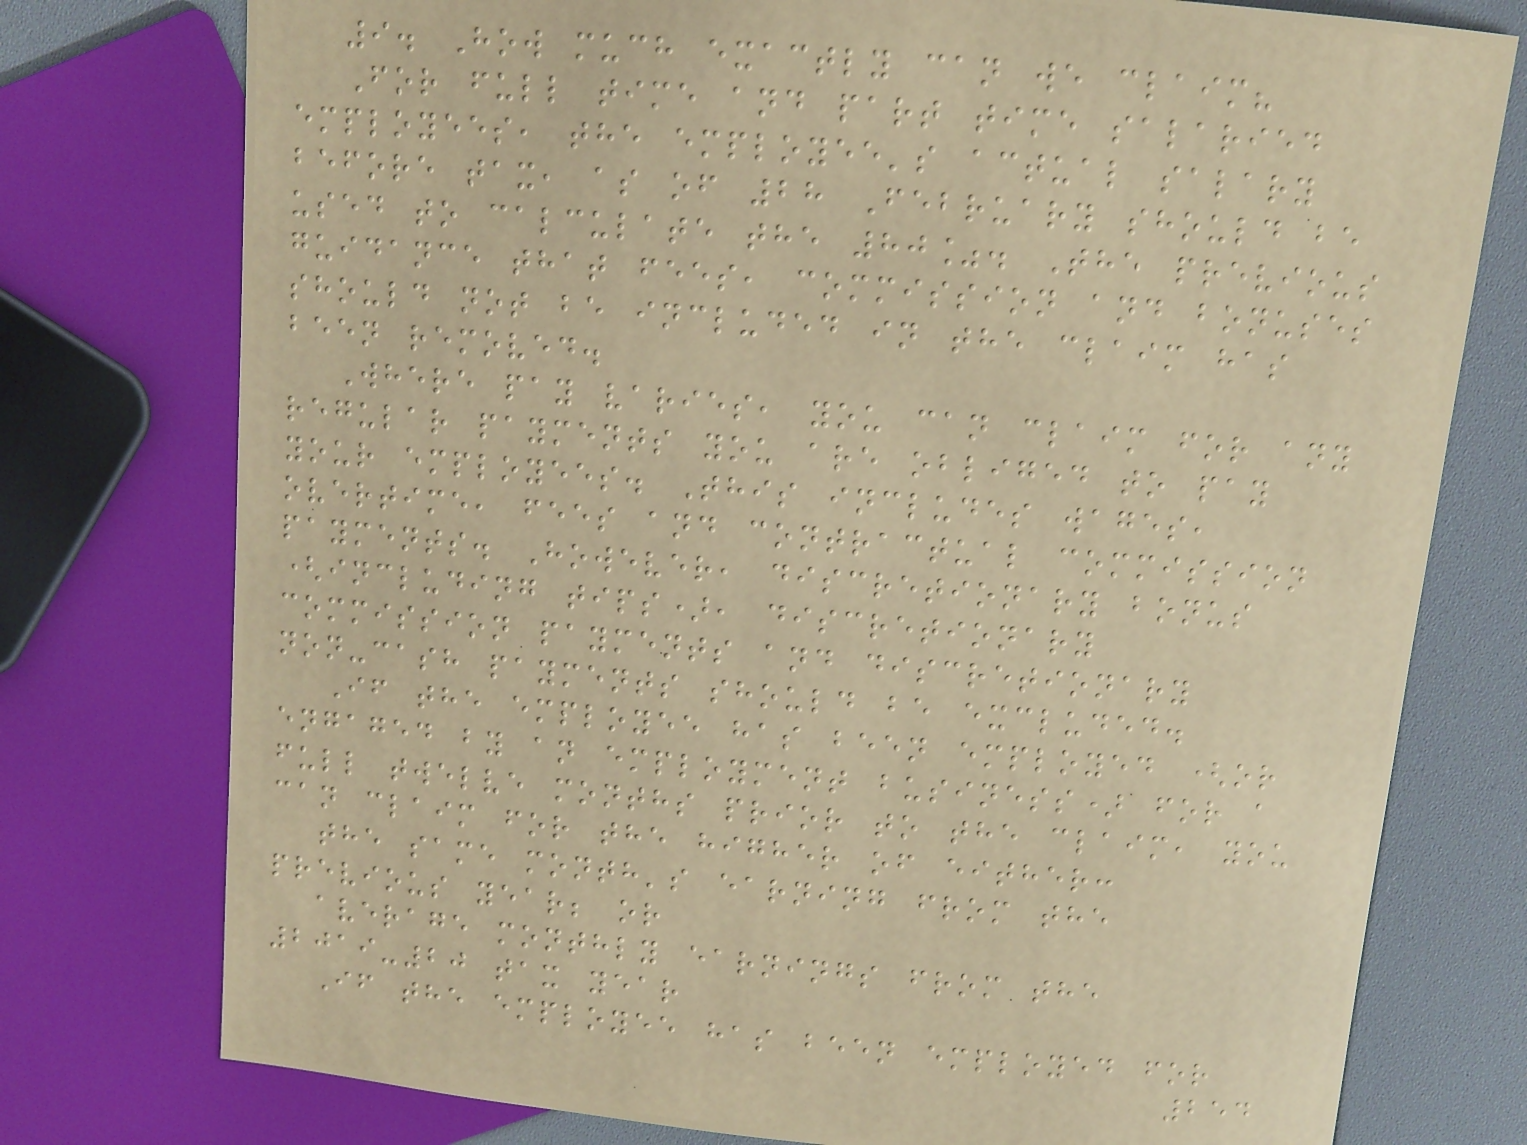9. How much exactly can we claim?
For full time and part time salaried
employees, the employee's actual salary
before tax, as of 28 February should be
used to calculate the 80%. The previous
guidance that fees, commission and bonuses
should not be included in the claim has
been removed.
Where pay varies, you can claim for any
regular payments you are obliged to pay
your employees. This includes wages,
overtime, fees and contractual commission
payments. However, discretionary bonus
(including tips), discretionary
commission payments and discretionary
non-cash payments should be excluded.
If the employee has been employed (or
engaged by an employment business) for a
full twelve months prior to the claim, you
can claim for the higher of either:
the same month's earning from the
previous year; or
average monthly earnings from the
2019-20 tax year
If the employee has been employed for
254
